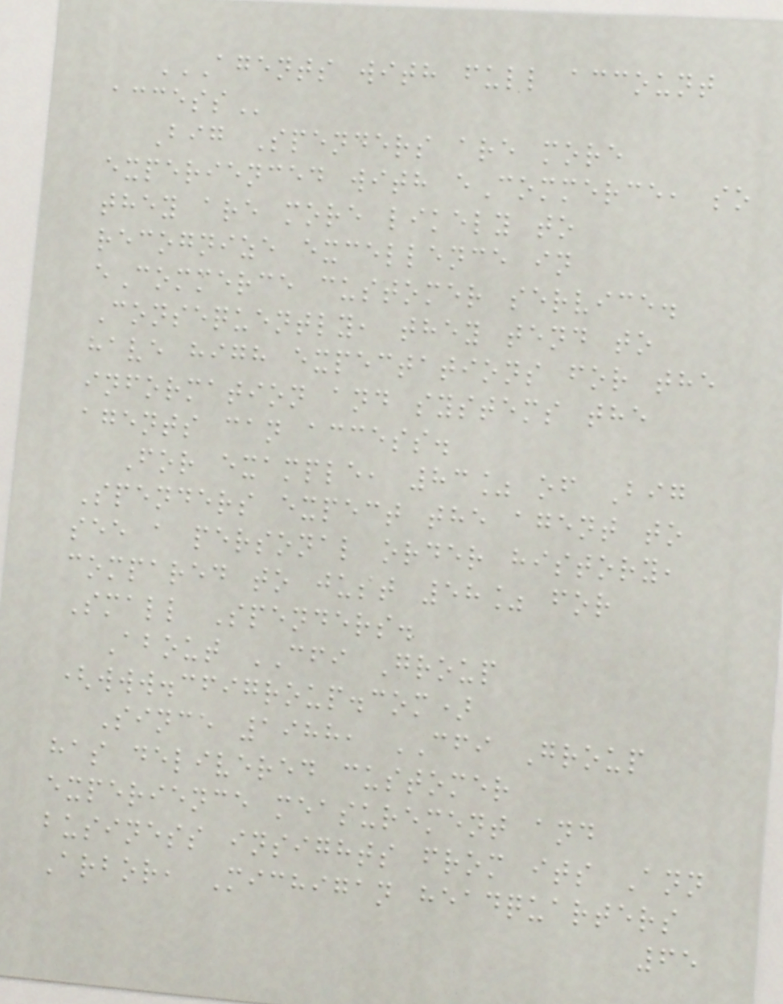AGENTS WITH FULL ACCOUNT
ACCESS
Big Spenders are more
experienced with eCommerce, so
they are more likely to
recognize excellence in
eCommerce customer service.
Consequently, they tend to
have high expectations for the
information and systems the
agents can access.
For example, 83% of Big
Spenders expect the agent to
see a personal order history,
compared to just 58% for
Small Spenders.
About CFI Group
(www.cfigroup.com)
Since 1988, CFI Group
has delivered customer
experience measurement and
business insights from its Ann
Arbor, Michigan headquarters
65
